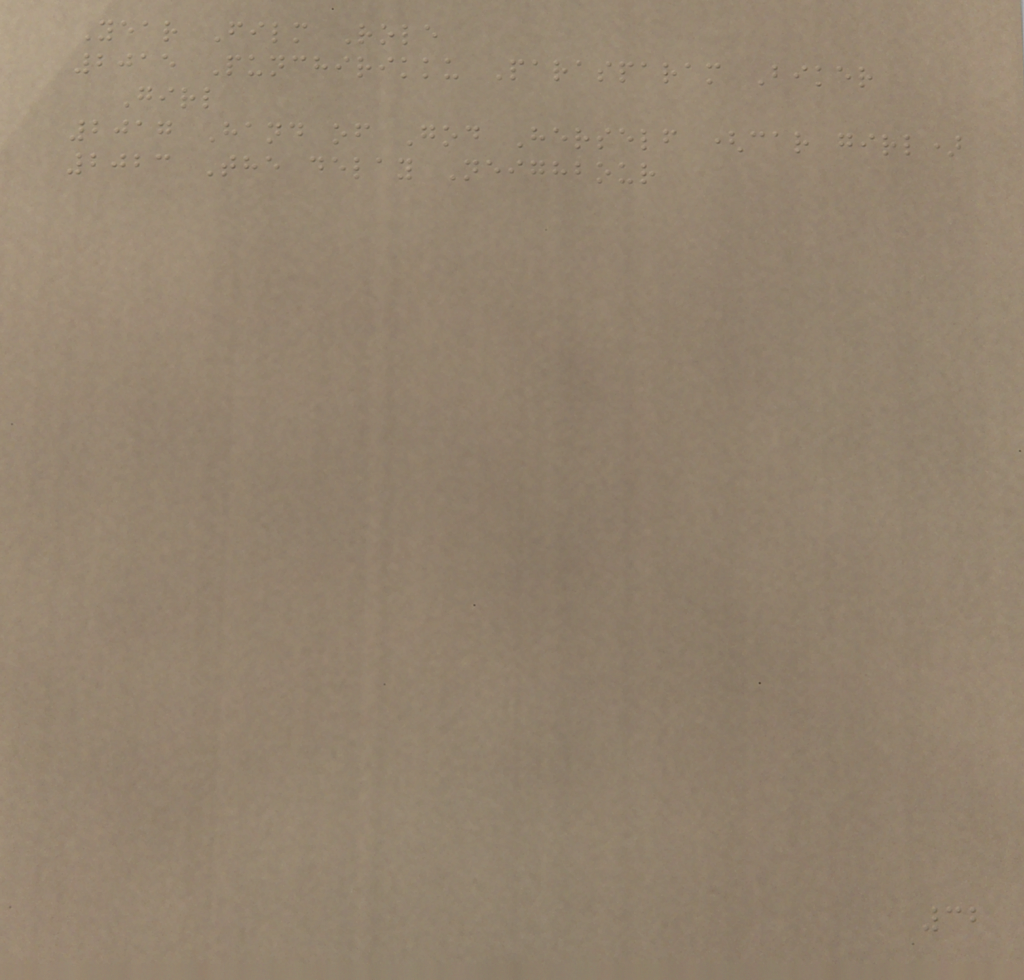Year Film Role
2015 Punchirikku Parasparam Biker
Girl
2017 Hand of God Herself (car girl)
2023 The delay Neighbour
32
